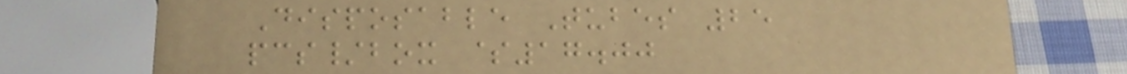Disposable Tubes 25
pcs/box $17.00
